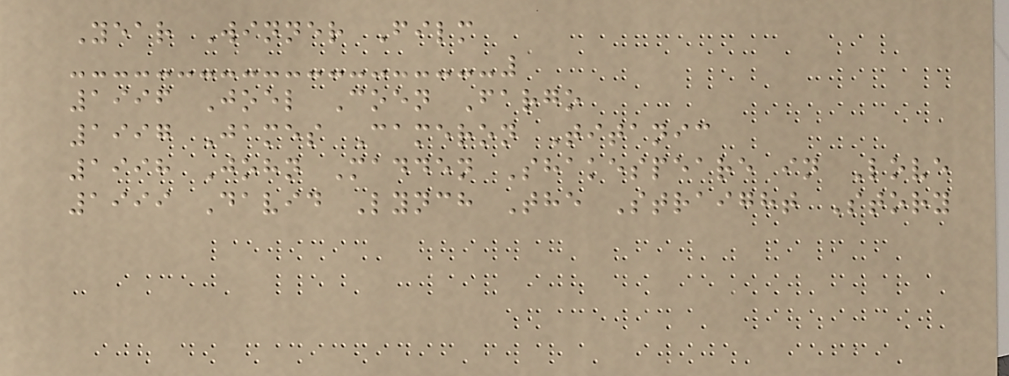Year Winner Film
1996 Joel Coen Fargo
1997 James Cameron Titanic
1998 John Madden Shakespeare in Love
1999 David Lynch The Straight Story
